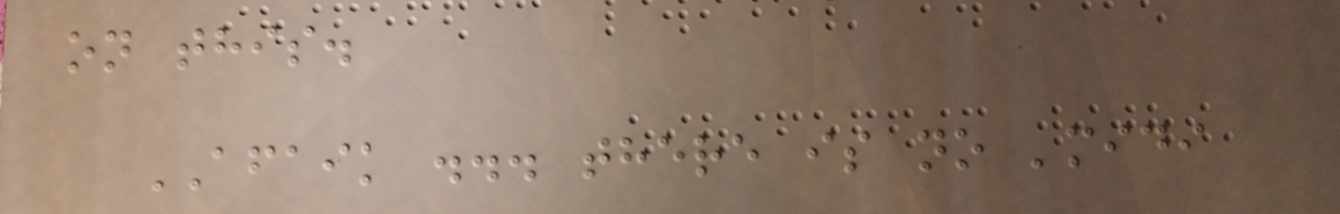on this.
AFAIK ... there is no 'midi
